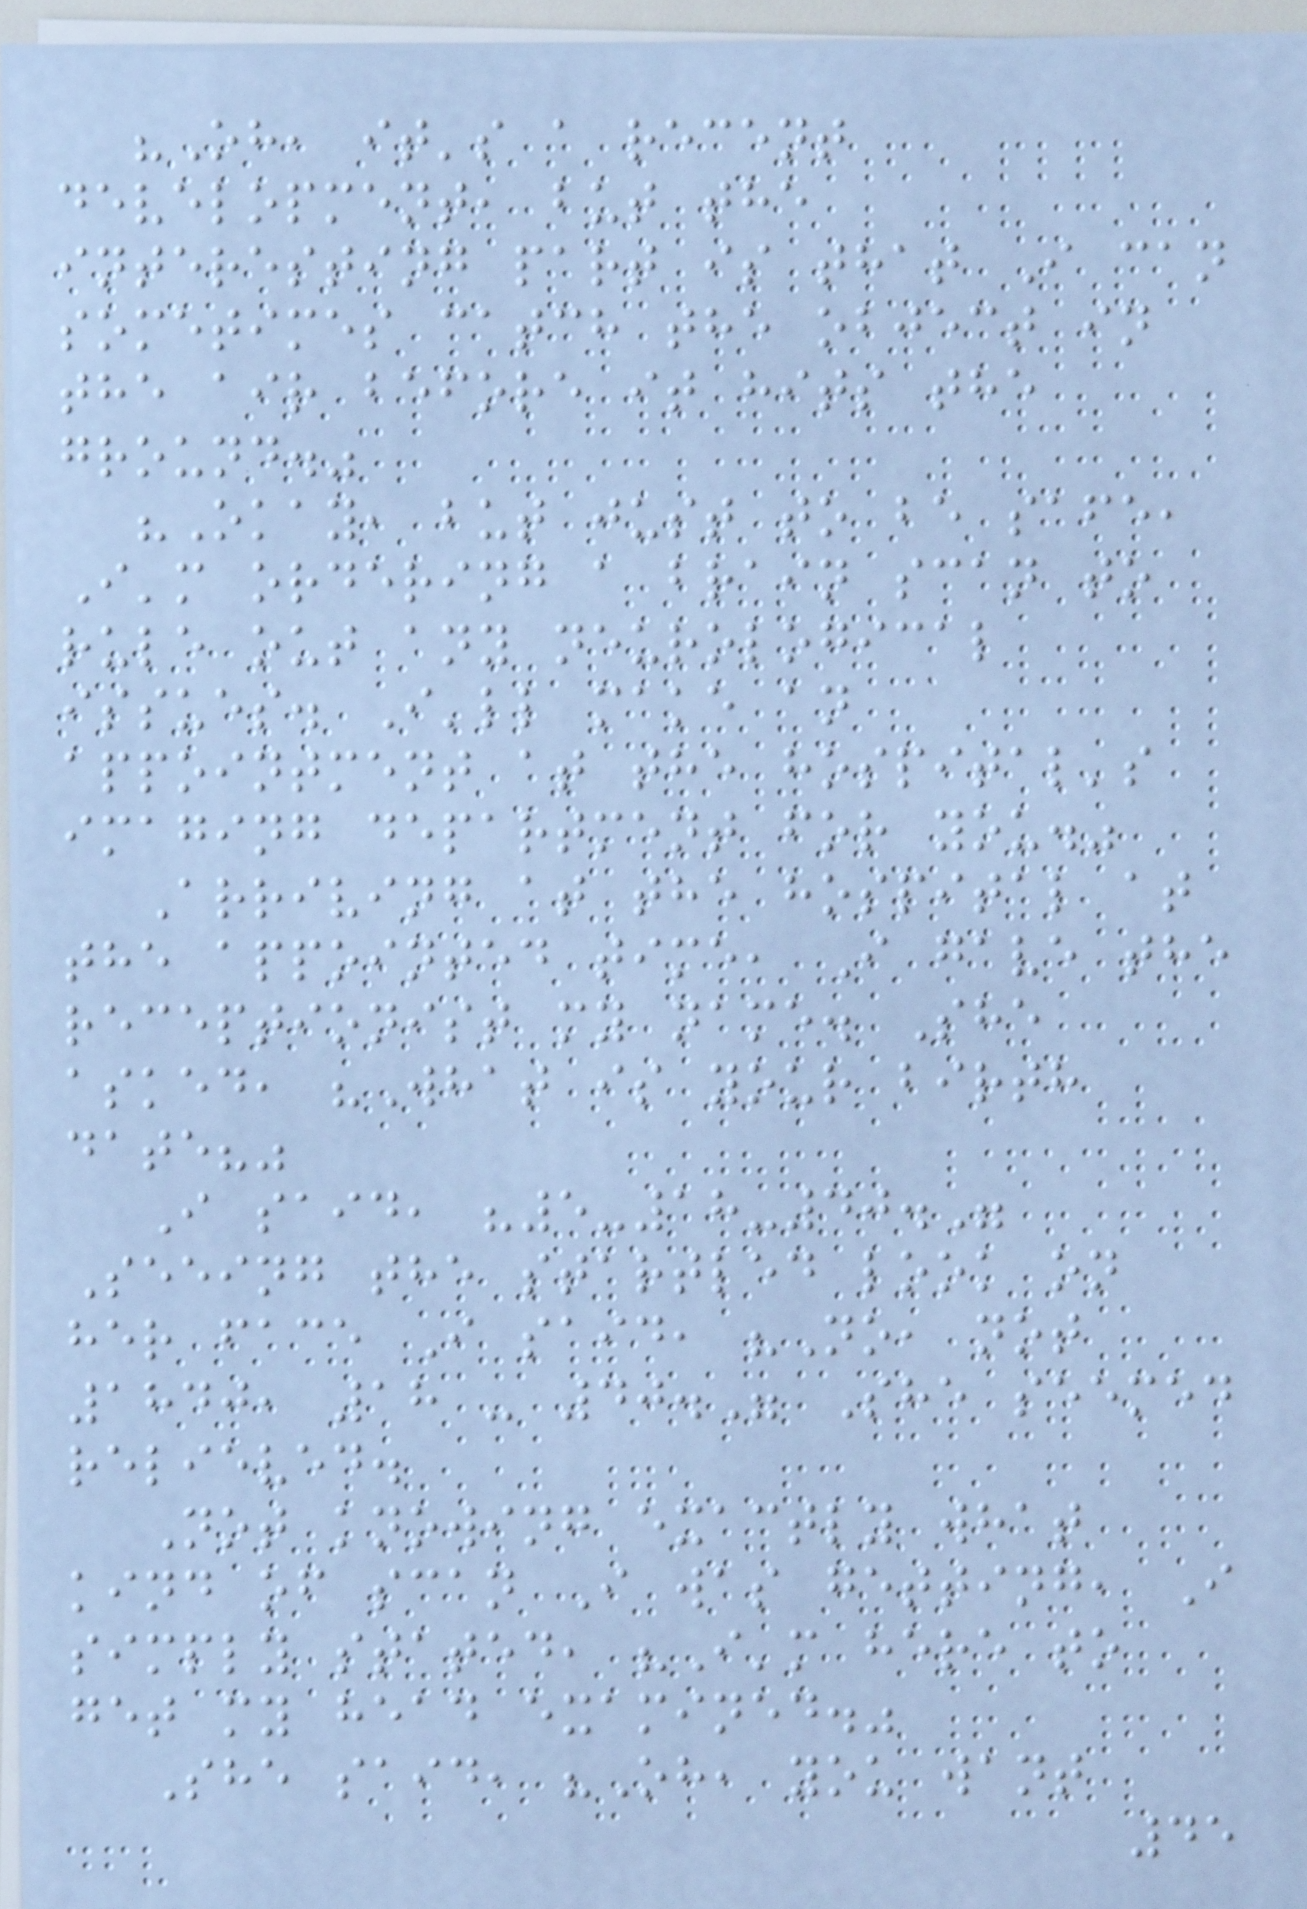"Oh, it's a recent
development, but the
interesting part is that I can
sometimes catch the object in
the air before it hits the
ground."
"Okay, but just to be safe,
I'm ordering a brain scan to
rule out any neurological
issues. I'll make an
appointment at the hospital's
imaging department for you."
Arriving at the hospital at
the appointed time, I gave the
receptionist my name. She
asked, "What is your birth
date?"
I said, "5-18-40."
Seeing the startled look on
her face I said, "No, not
1840, 18 - 40." She seemed
relieved.
Not knowing exactly what
kind of scan I was getting, I
simply stated, "I'm here to
get my head examined."
She said, "Oh, you want
45
